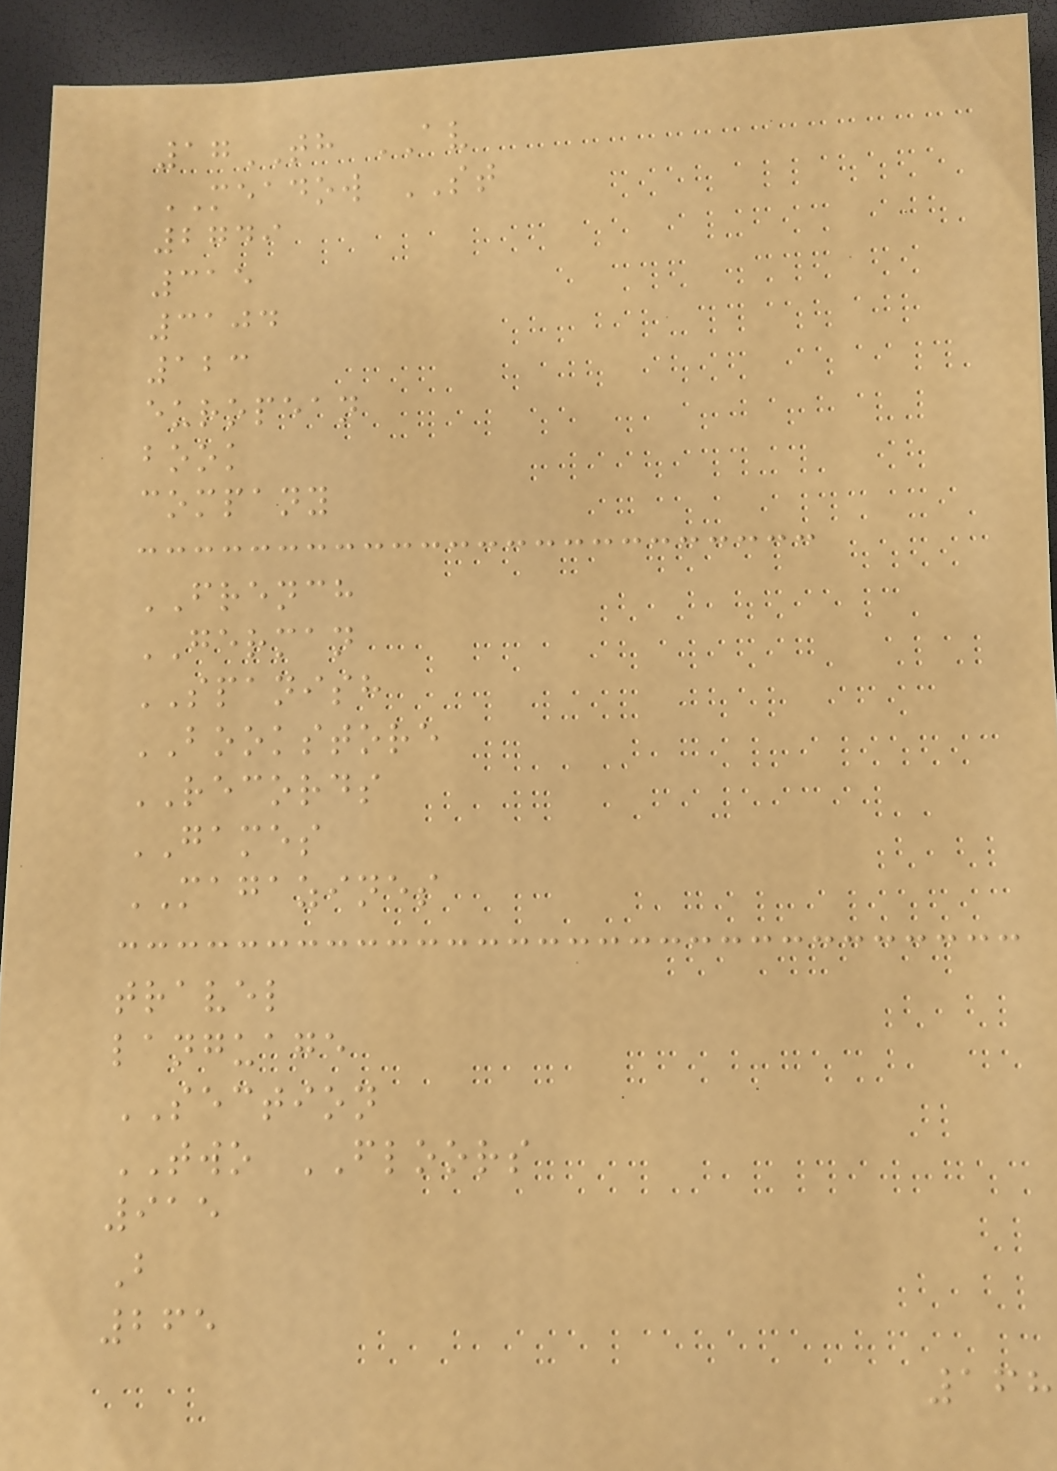17TH AV
MEADOW ST
2749
315
3104
123
european
book
company
FRENCH
GERMAN
SPANISH
BOOKSTORE
RECORDS
GAMES
MAGAZINES
travel
language
SECTION
TWO FLOORS
915
B
265
168
